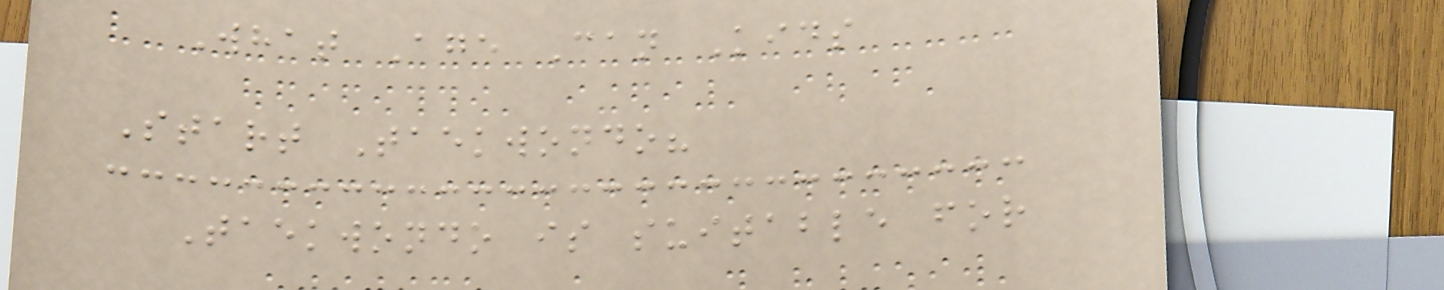What Age Can Kids
Start Taekwondo?
Taekwondo is suitable for
